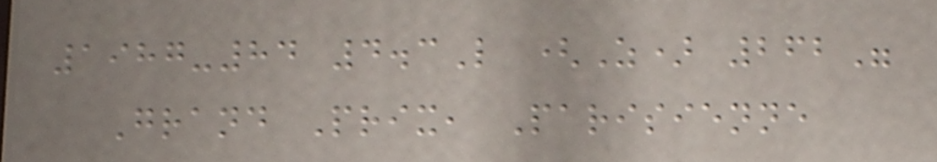1987-84 4.3L (Z) 262"
Grand Prix, Parisienne
